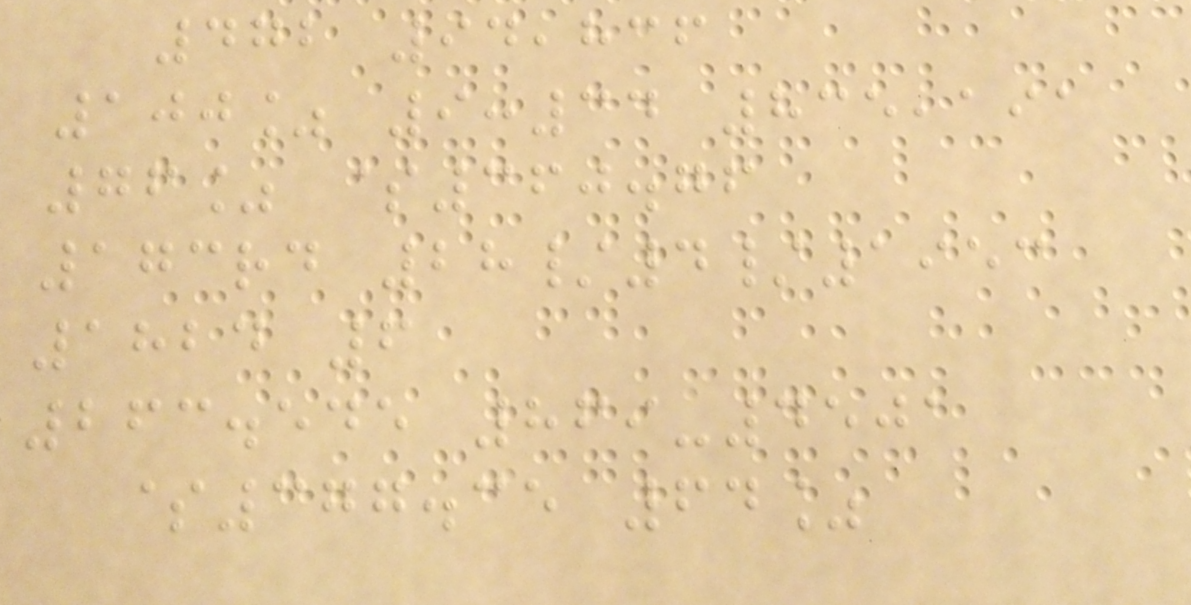472 94,836
100% 9:34 835,191
76% $360.76
173rd 28/4/1953
1824 6
263.545 869-4501
$377.35 64%
